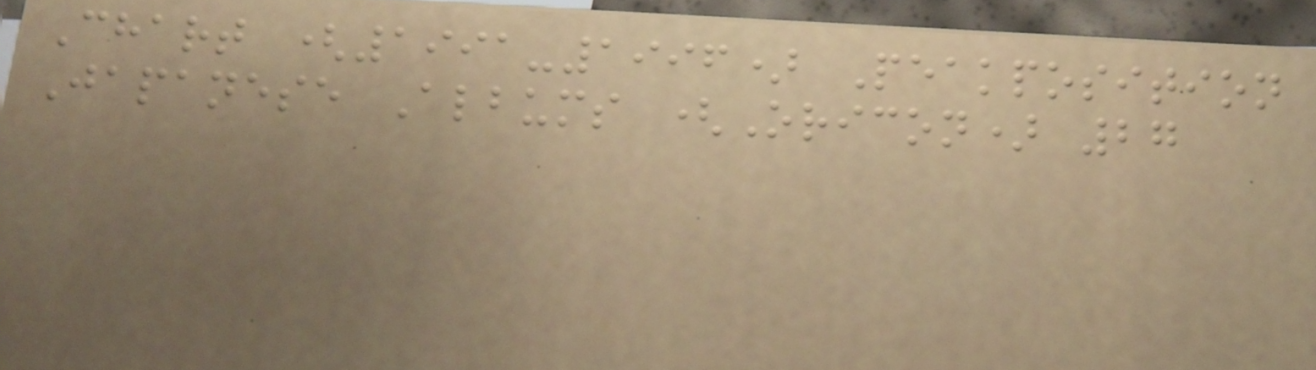Chart (1991-1996) Peakposition
Japanese Albums (Oricon) 27
